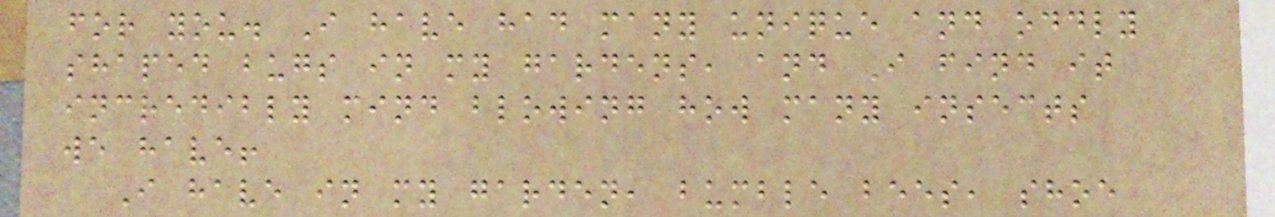for you. I have had many unique and oddly
shaped bugs in my gardens, and I find it
incredibly mind blowing how many insects
we have!
I have in my garden, bumble bees, shoe
